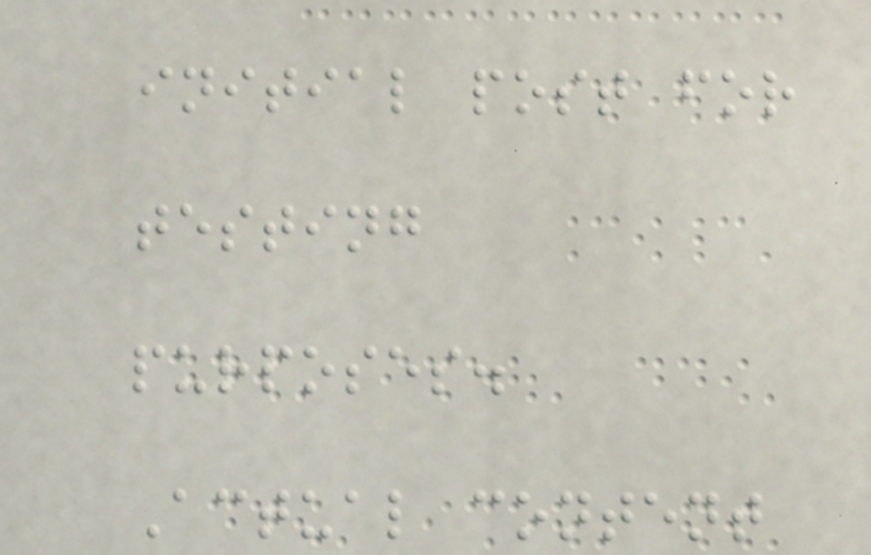initial post for
testing
purposes.
Actual content
